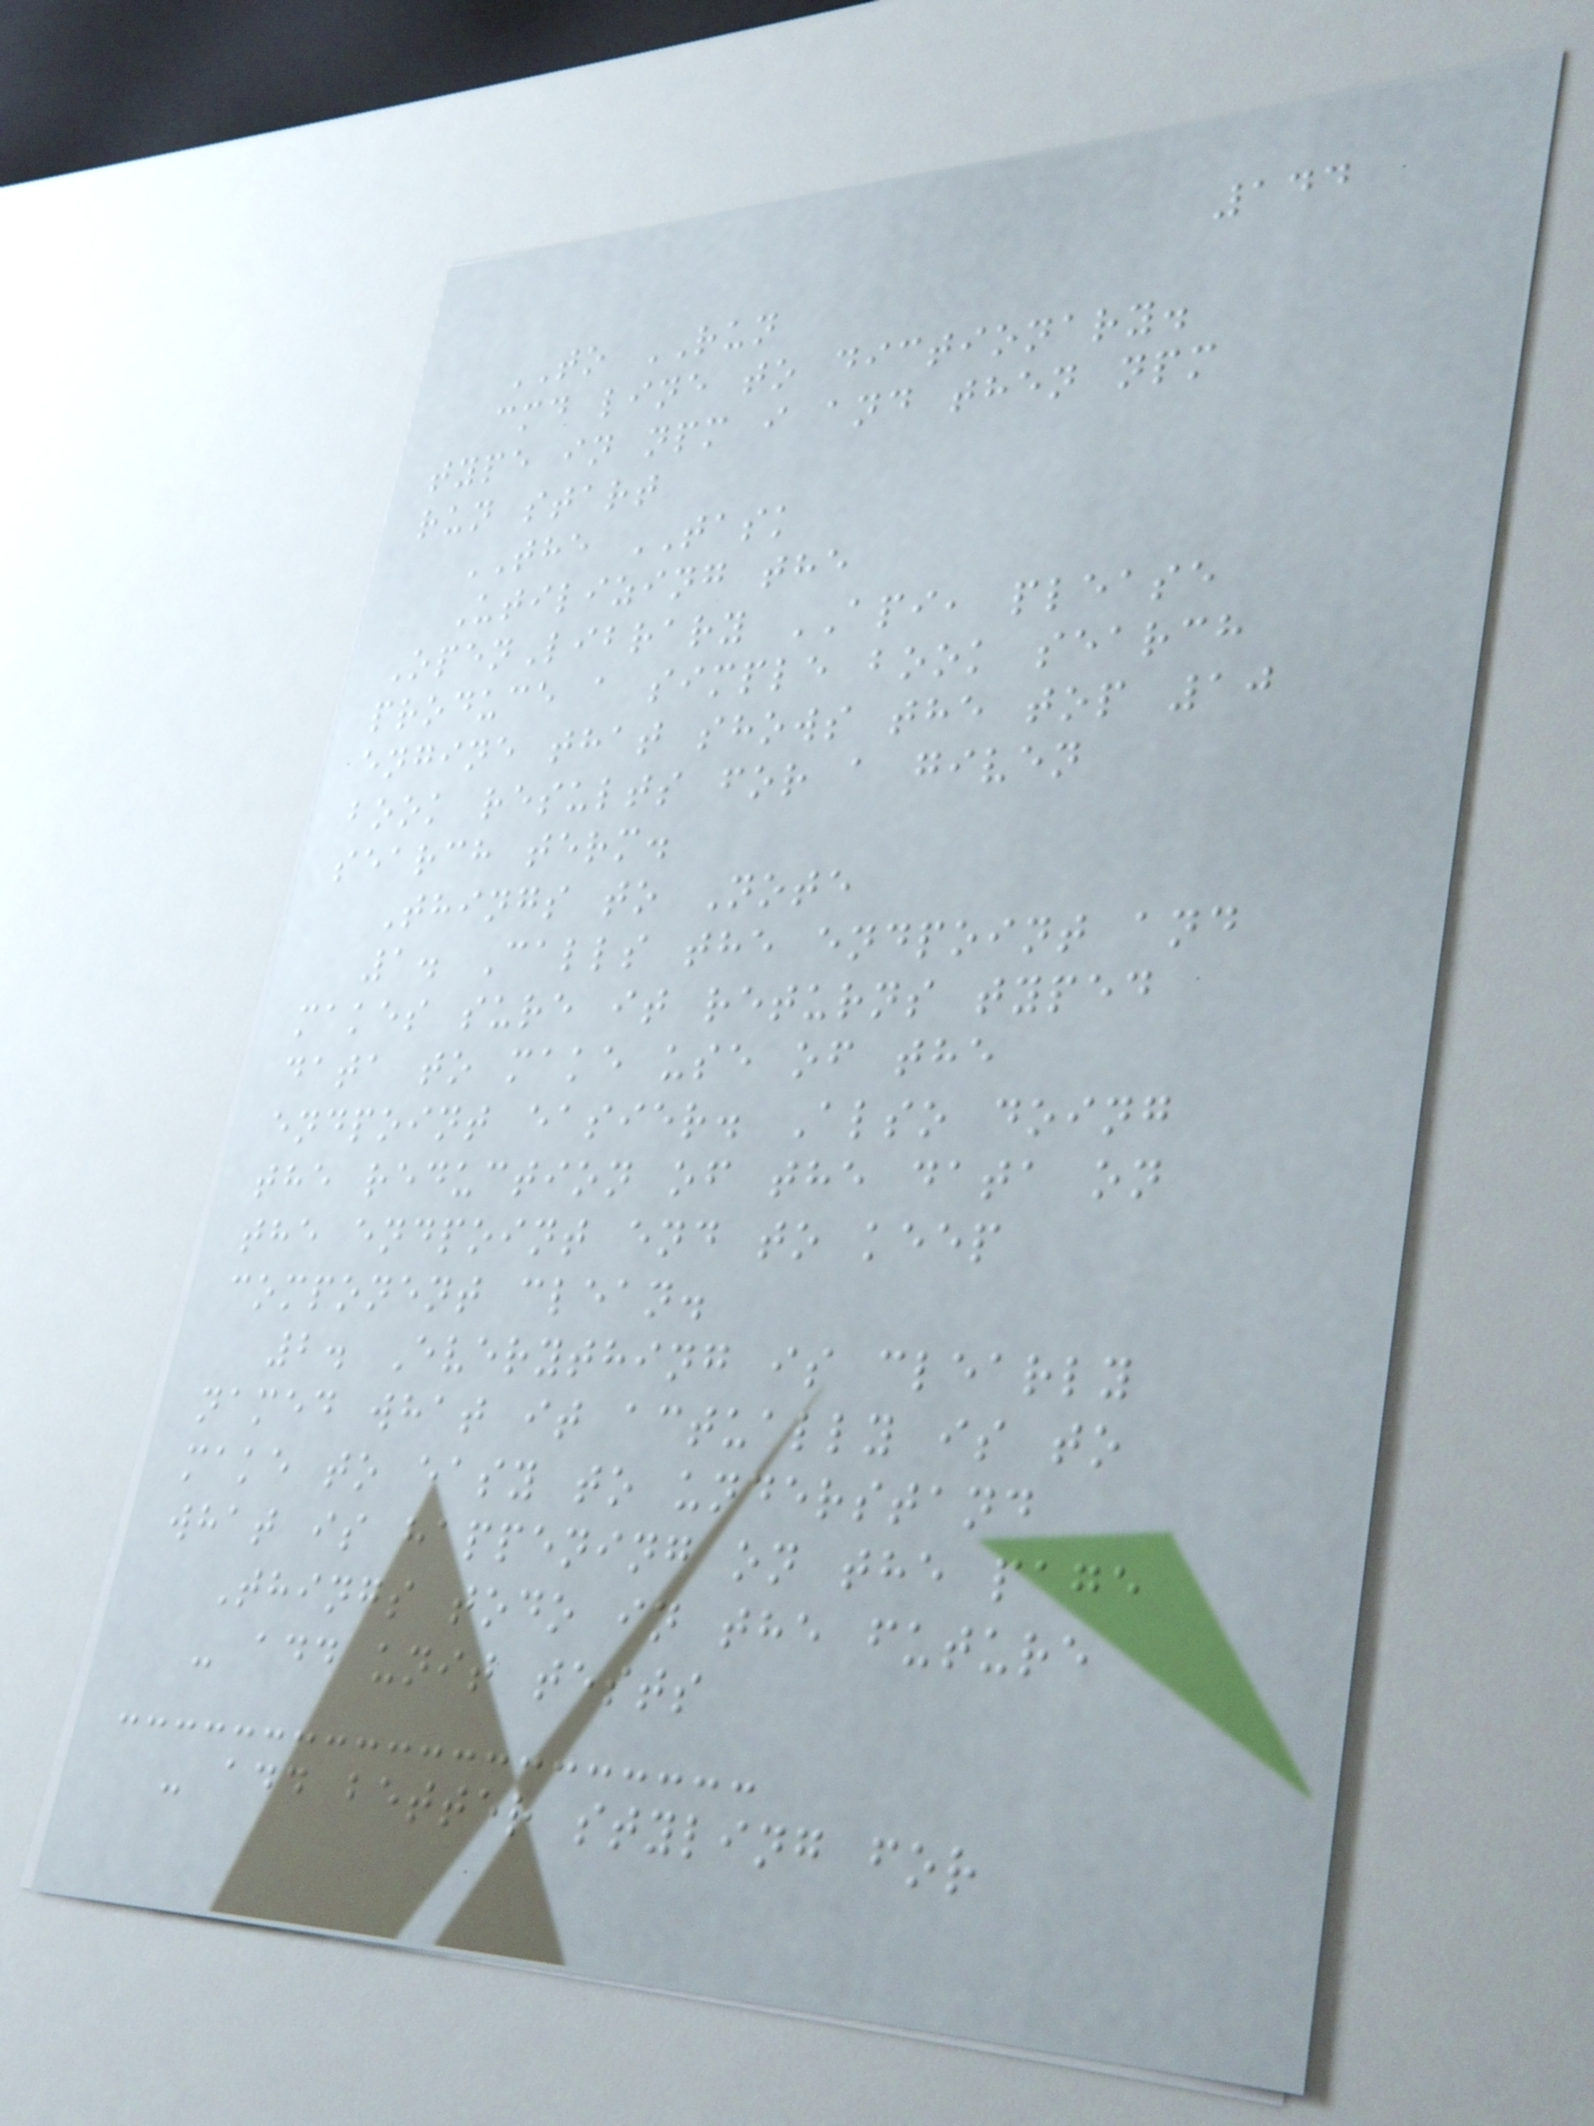144
TO RUN
cmd line to dictionary.
type in npm i and then npm
run start
THE TASK
Utilizing the
OpenLibrary API, please
produce a simple book search
engine that shows the top 10
book results for a given
search term.
Things to Note
1. Calls the endpoint and
makes sure it returns typed
data to make use of the
endpoint easier. Also doing
the reduction of the data on
the endpoint end to keep
component clean.
2. Everything is clearly
named what it actually is to
make to easy to understand
what is happening on the page
Things todo in the future
- add unit tests
- add better styling for
